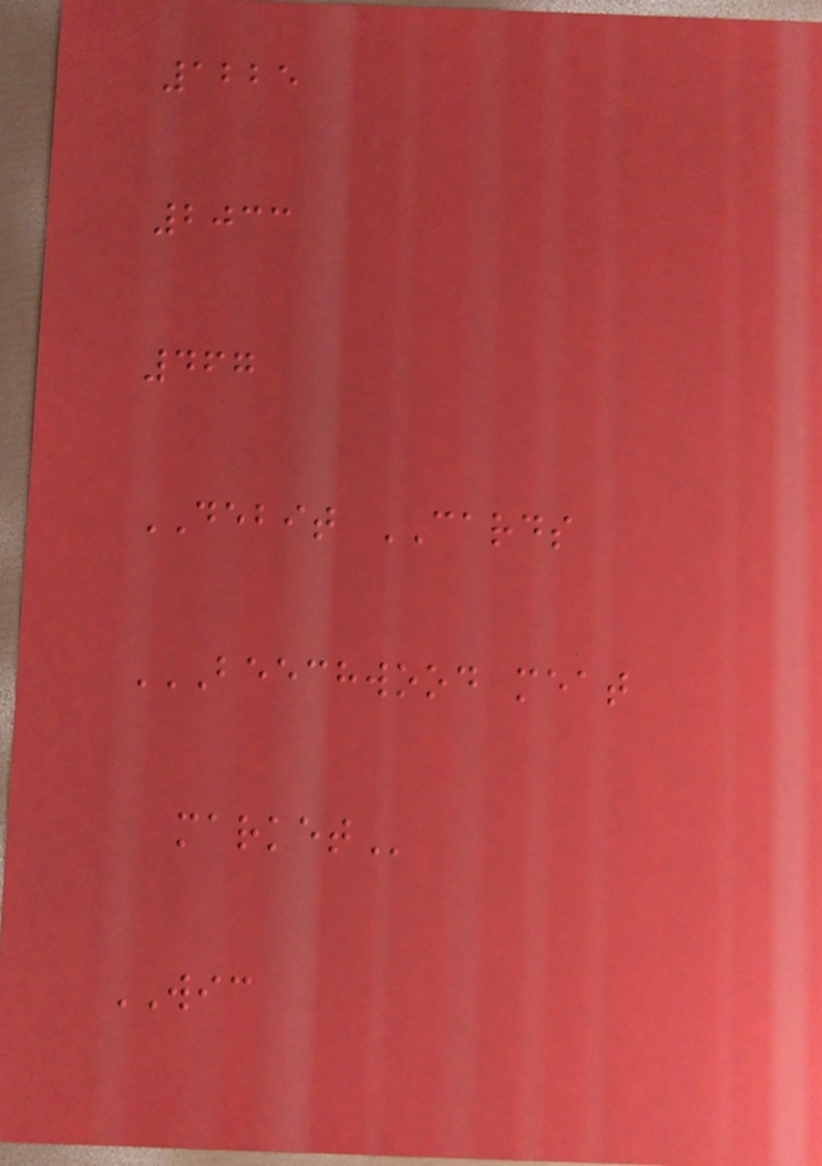1225
2033
467
DEBIT CARDS
BEECHWOOD MEAT
MARKET
WIC
